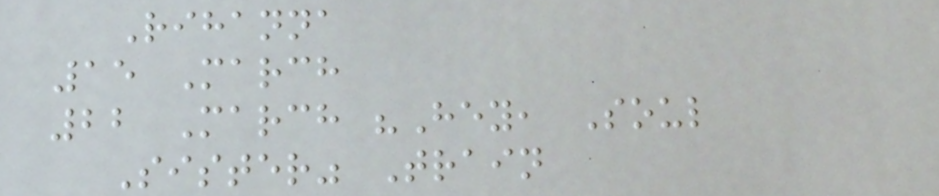Rihanna
15 March
22 March "Hey, Soul
Sister" Train
